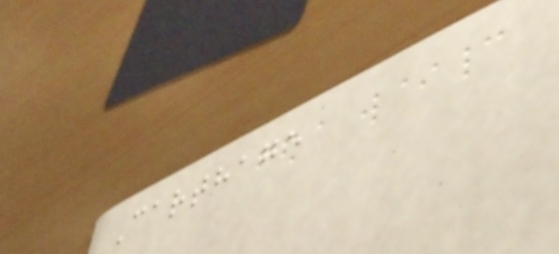Carthage
